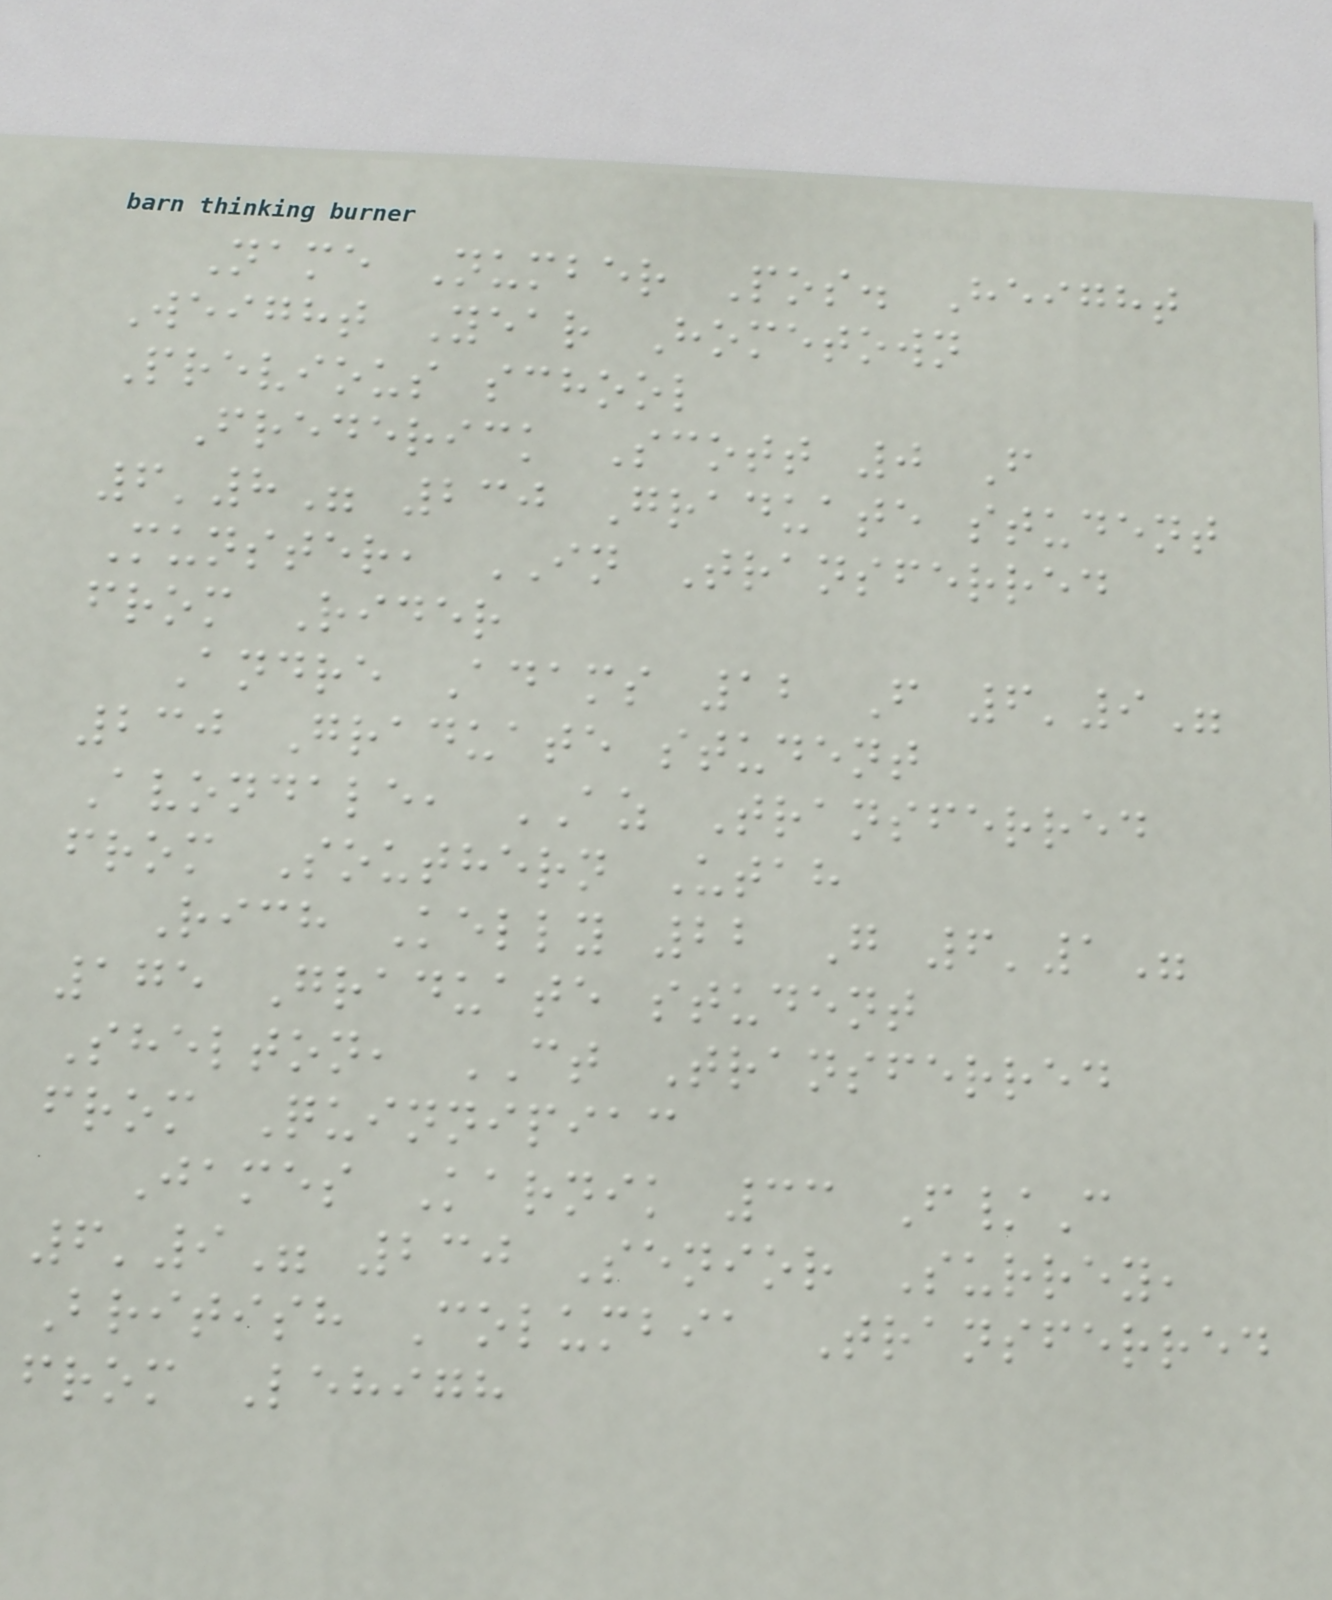Name Number Pos. Height
Weight Year Hometown
Previous school
Frederick Scott 0 F
6'8" 230 Graduate student
Munster, IN Transferred
from Rider
Andre Adams 12 F 6'9"
230 Graduate student
Avondale, AZ Transferred
from Southern Utah
Rich Kelly 22 G 6'1"
175 Graduate student
Shelton, CT Transferred
from Quinnipiac
James Karnik 33 F/C
6'9" 230 Senior Surrey,
British Columbia Transferred
from Lehigh
